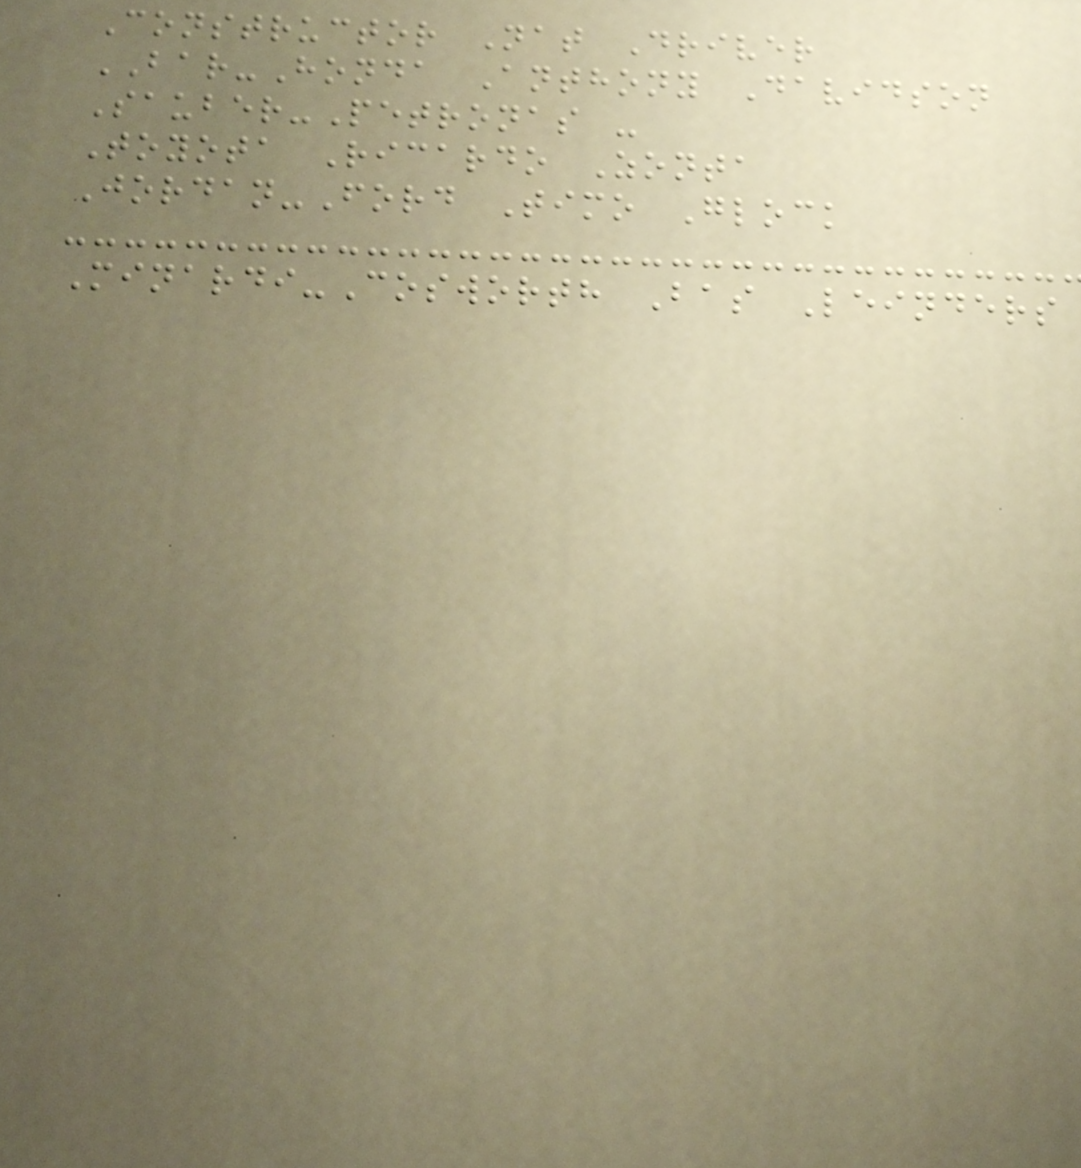Constructor Nat Driver
BAR-Honda Anthony Davidson
Sauber-Petronas -
Toyota Ricardo Zonta
Jordan-Ford Timo Glock
Minardi-Cosworth Bas Leinders
